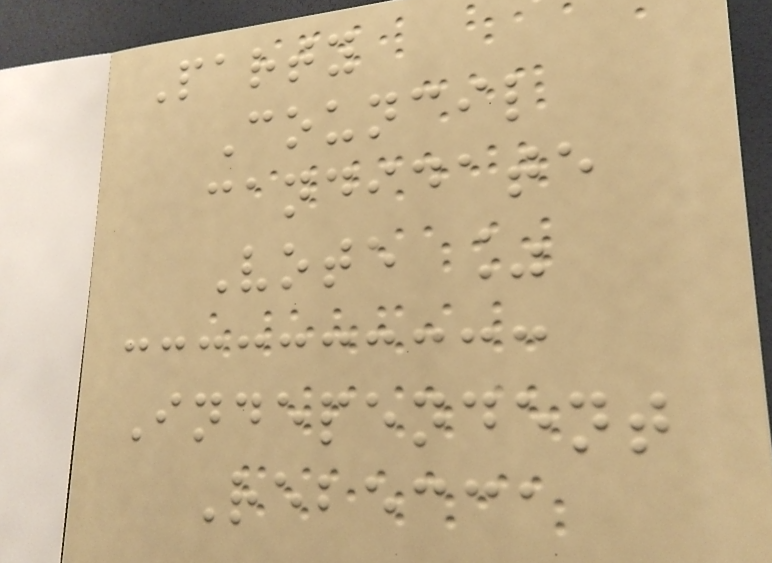Party
Council
candidate
Vote %
Independent
Rebecca
